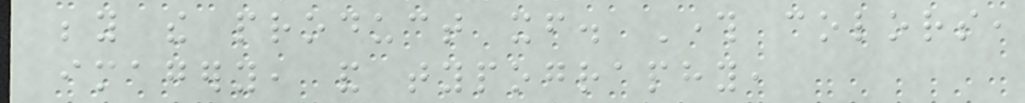beyond the product itself. Through colors,
imagery, and typography,
